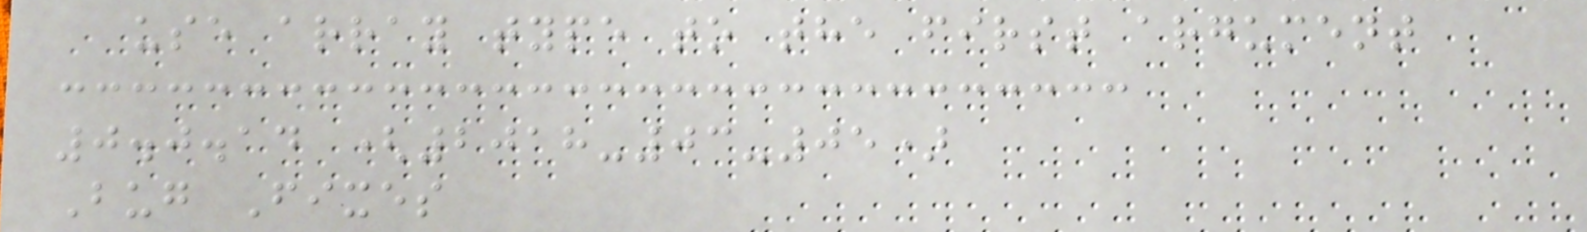use array type to the first argument
0.0.14 (2018-03-05)
Bug Fixes
